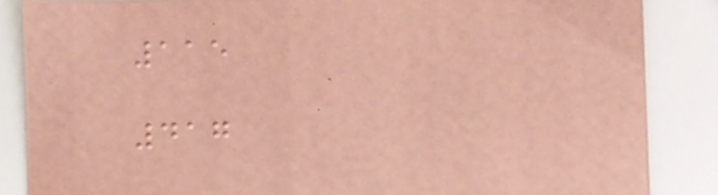115
417
